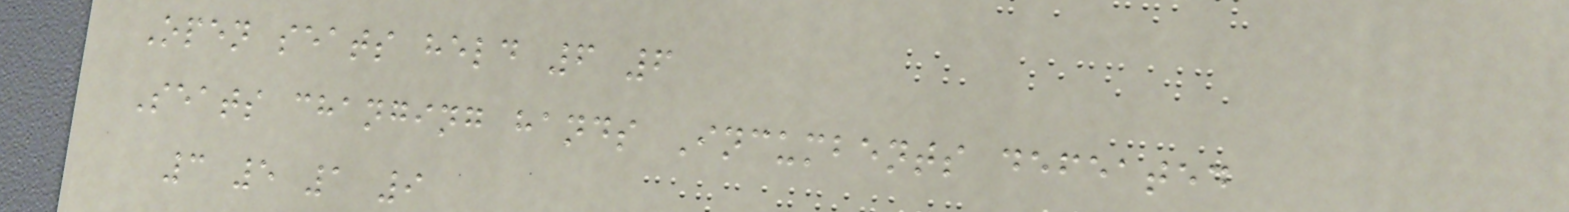Open seats held 6 6
Seats changing hands Incumbents defeated
3 5 1 9
